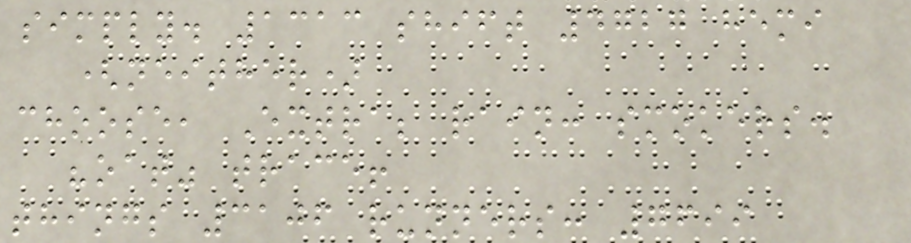simply. 1313 shift 4727 hemi
(neither)
choose, Extra; rain: smokers.
"oat" trace!
things 3106 runners: 7699
